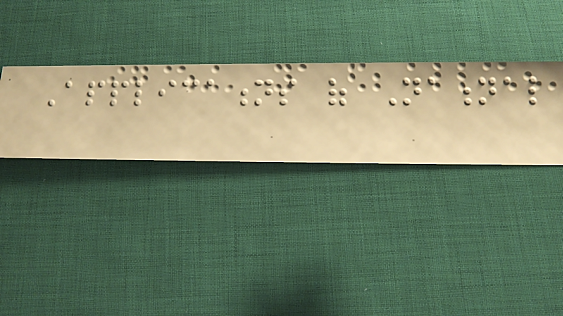Applications of National
